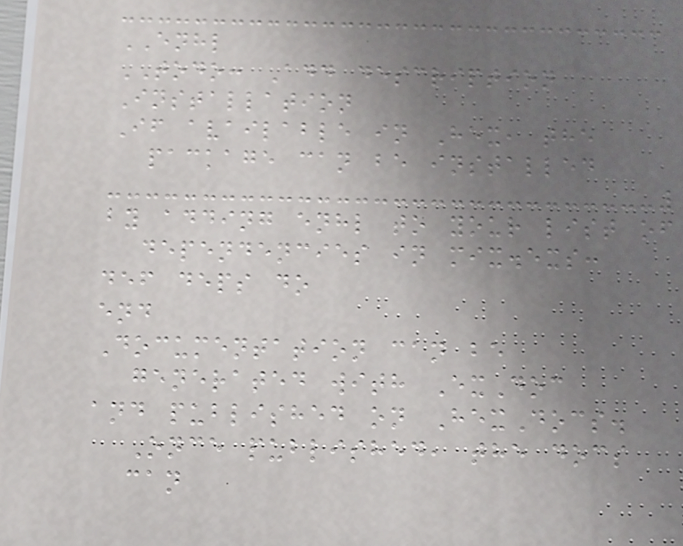ENHL
TODO: Add description
Installation
If available in Hex, the
package can be installed
by adding enhl to your list of
dependencies in mix.exs:
def deps do
end
Documentation can be
generated with ExDoc
and published on HexDocs.
Once published, the docs
can
